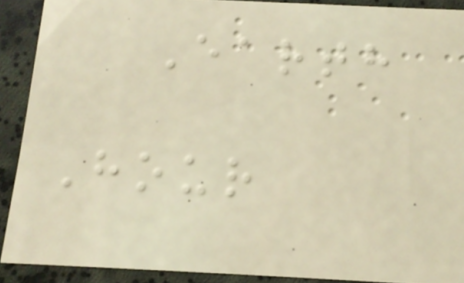Earth
Hour
